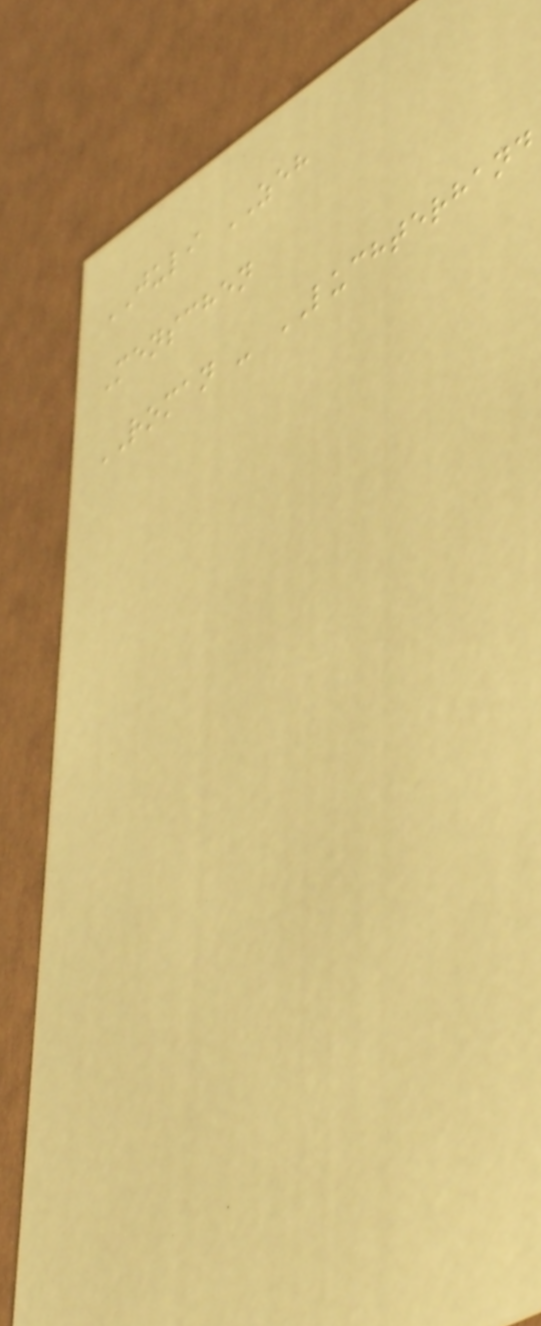JULI ZEH
Menschen
ROMAN - LUCHTERHAND
